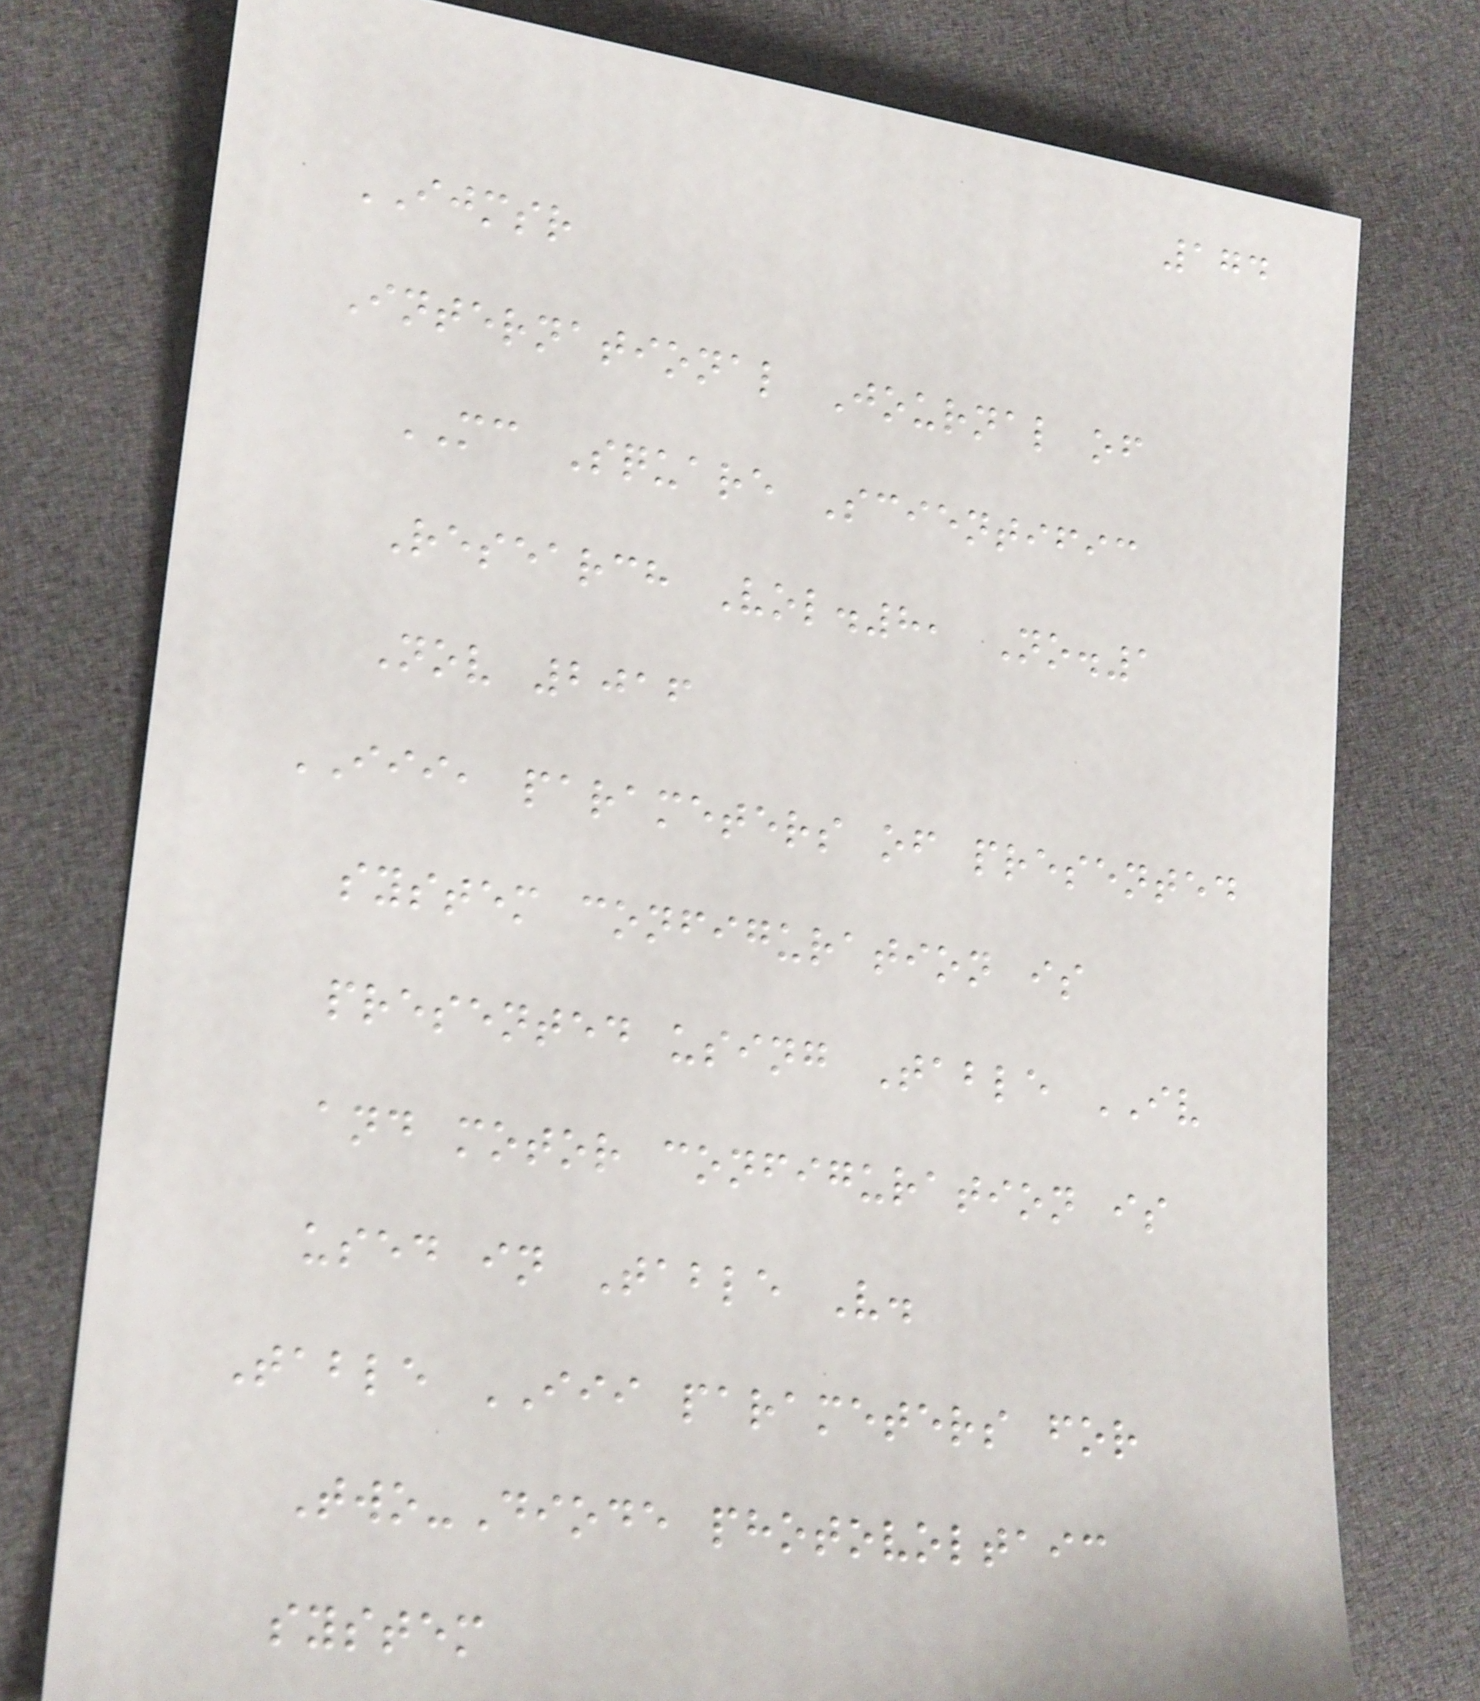174
IJMSR
International Journal of
MC Square Scientific
Research Vol.8, No.1
Nov 2016
III, parameters of presented
system configuration is
presented using Table IV
and motor configuration is
used in Table V.
Table III parameters for
Two-Diode photovoltaic
system
